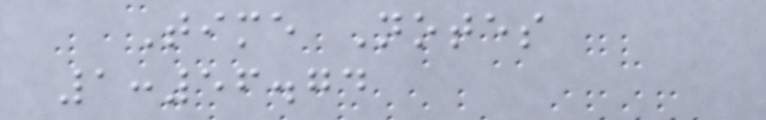Time Notes
1:56.74
